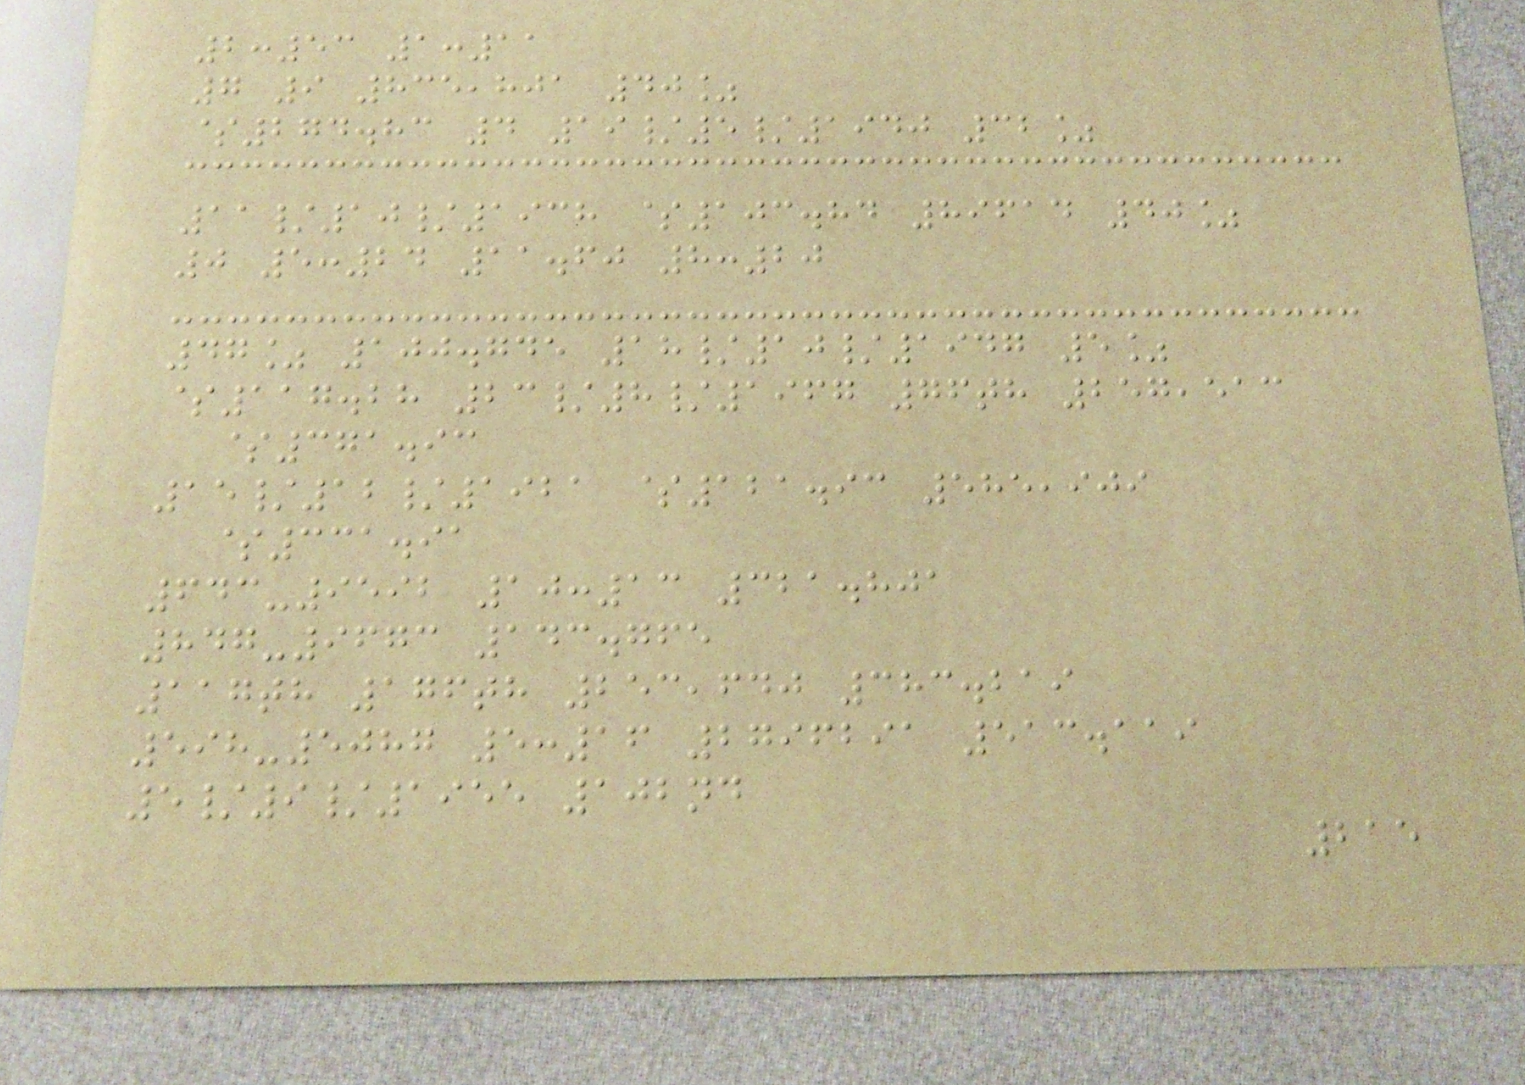2:53 1:11
7 9 835,801 40%
$274.83 4 19/5/1940 32%
11/10/1938 $103.84 89614 40%
0 5:24 11.60 8:20
47% 100.745 18/10/1947 5%
$117.28 23/8/1967 76th 257,513
$371.93
15/12/1921 $121.93 585,909
$331.91
643-9592 10:13 321.801
847-9673 143.765
117th 176th 253,640 383.219
598-5087 5:16 2796291 513.119
5/9/1955 102nd
215
